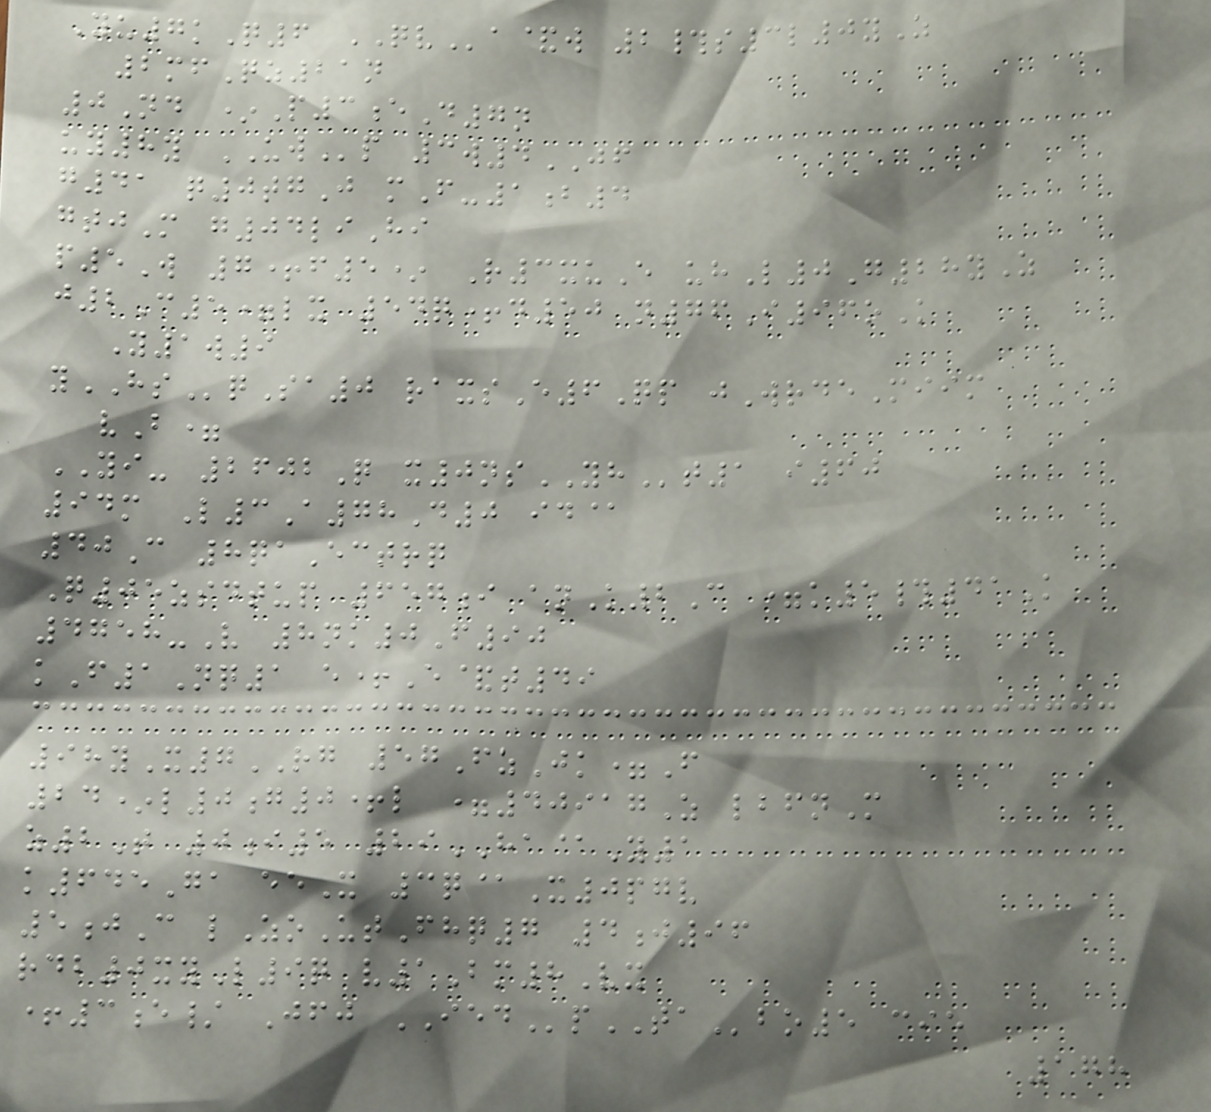Yu7kQ6 QVa&w 2#s3l0yZ
2mfQz21n
0Nd *P3eD7n
uy8y UWp 3w4JF
g41 q0tgJ mF-1b4
gtjM g04liHi
p5W 7+f5* R3xuE uhL0G28yZ
j2C5=lx 54q+d50 n76I96oK
Y1w9
yHSqSa0 raxsE6Qp jWrdeMiim
vB=
YI- 2602Q x0nsYHt1 i60
94m L3A78D0 id@
40C 8qaEctrq
Q05zsdtup 657i anK2C =k5#41K
4758-V 8nk0F90
kF1Nq1 e+E&t49
98yX7RG 57FzJk=F
24*l0g0+l =40917Z lbfnM
z2T 0i5 29HA@Y1
k645Ga eeX 3q@X0pgv
5jC lZoUtFhq7 4j96
rdb0xyL9q v1Bm8Vx
+3e/ Jfj IEDpTAbo5 cie
178
